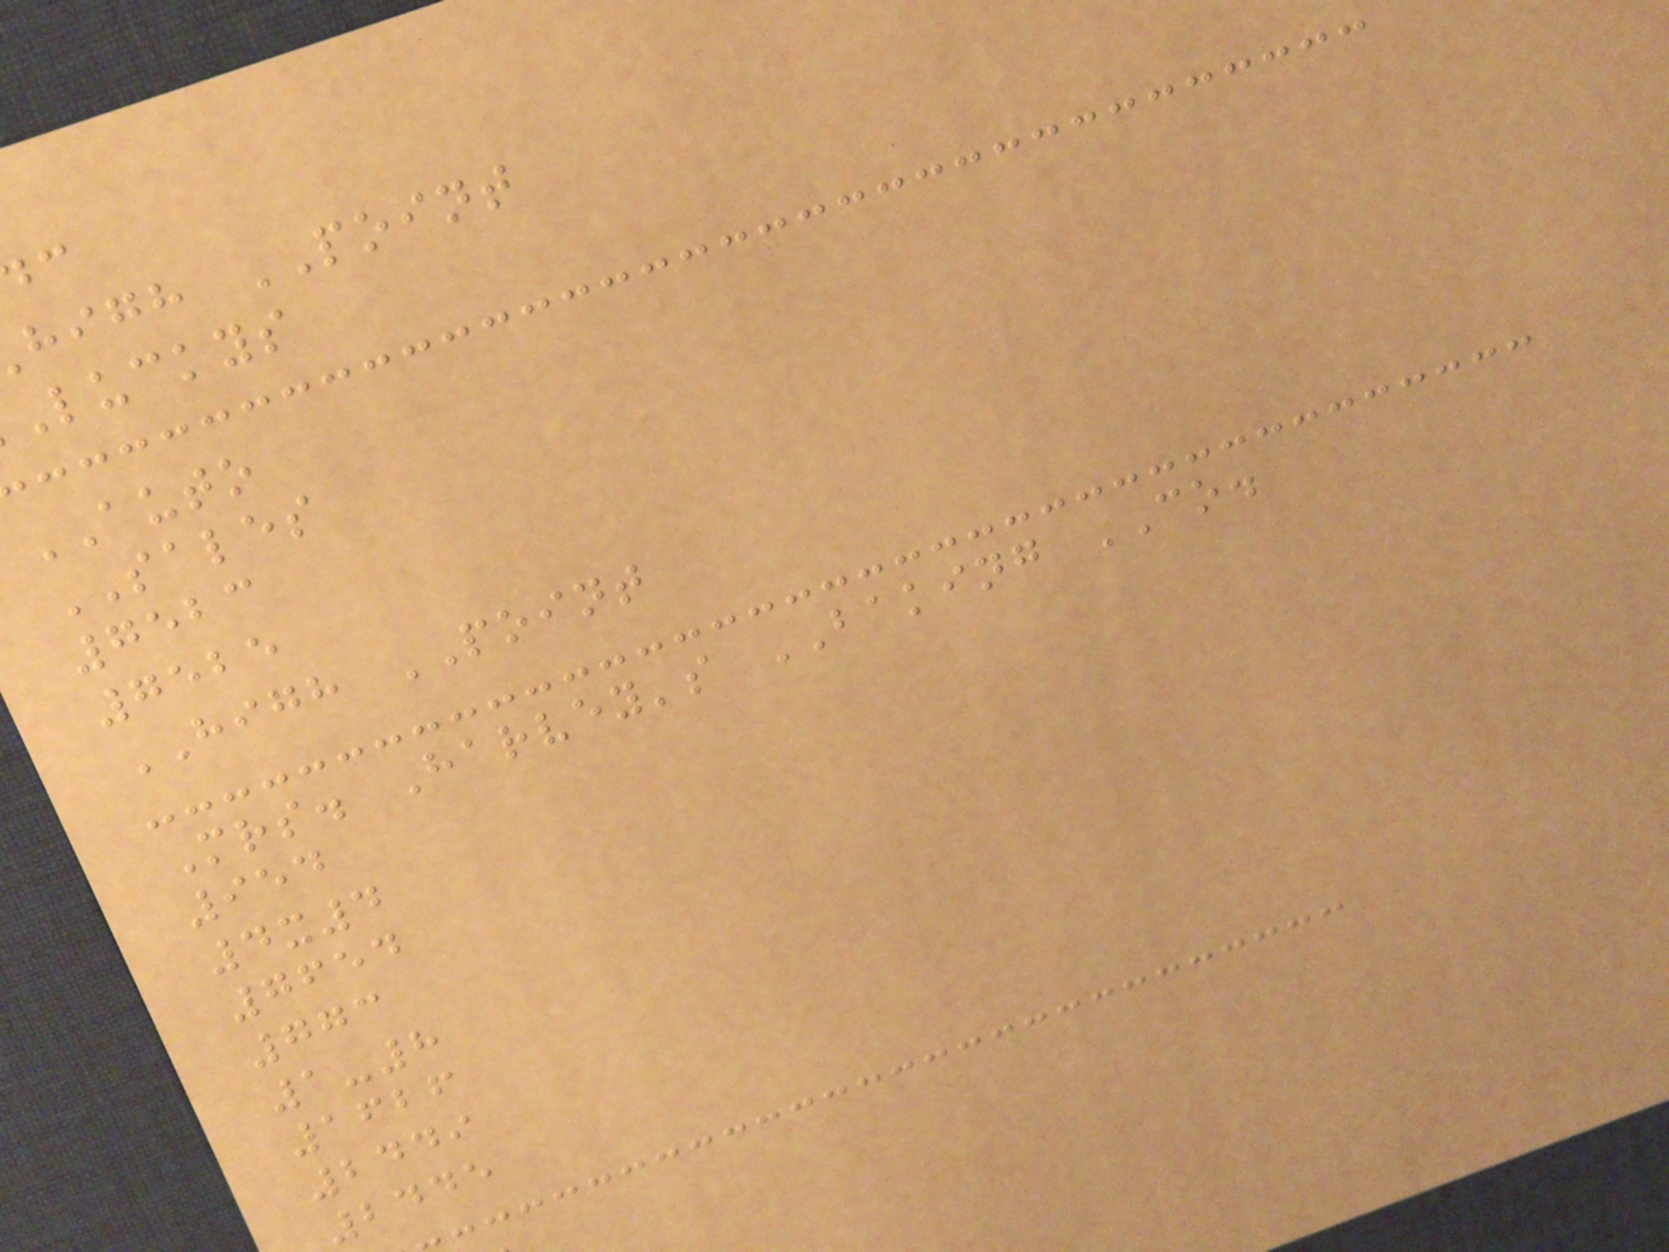high POINT
luckys
AUTO
SALES
7523
7525
HIGH POINT
Mrs. Harvey's BAKING CO.
954
4x4
7654
773
1-8
1626
2449
2445
